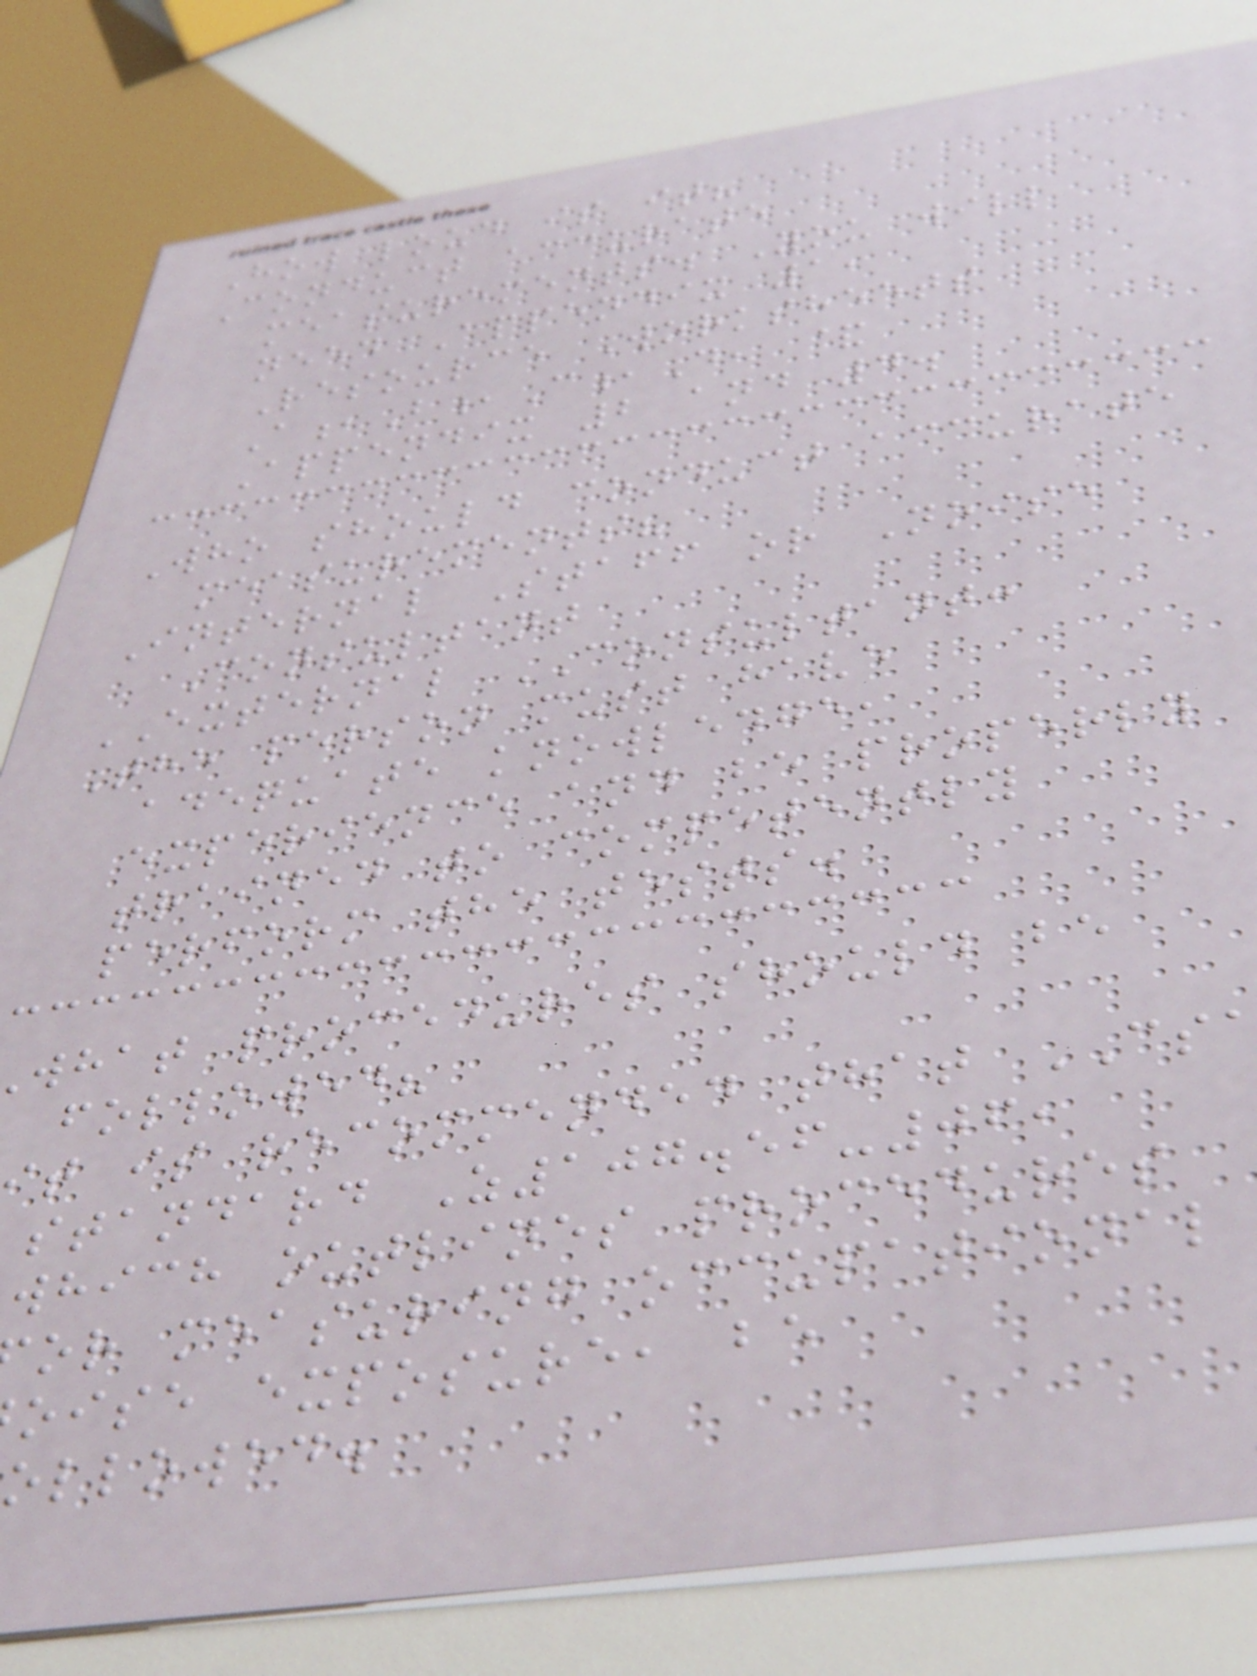How loud is it?
Conduct accurate
measurements. You will
need Appendix 1,
Resource Worksheets
A,B,C,D, &
Appendix 2 and 4.
Who should conduct accurate
measurements?
Internal Staff or Noise
Consultant
EXTERNAL CONSULTANT:
The person must have
adequate knowledge,
experience and be properly
trained to competently
perform the tests.
what procedures should be
followed?
t is recommended that CS
standard Z107.56-06,
which outlines procedures
or measuring occupational
oise exposure, be
ollowed.
